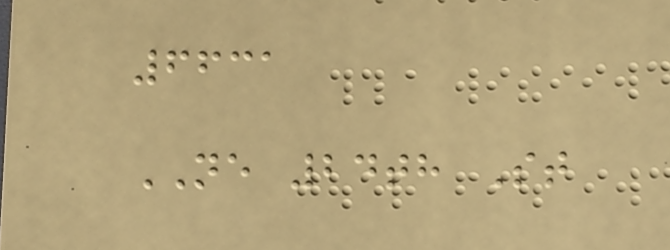6631
NE 24th St
